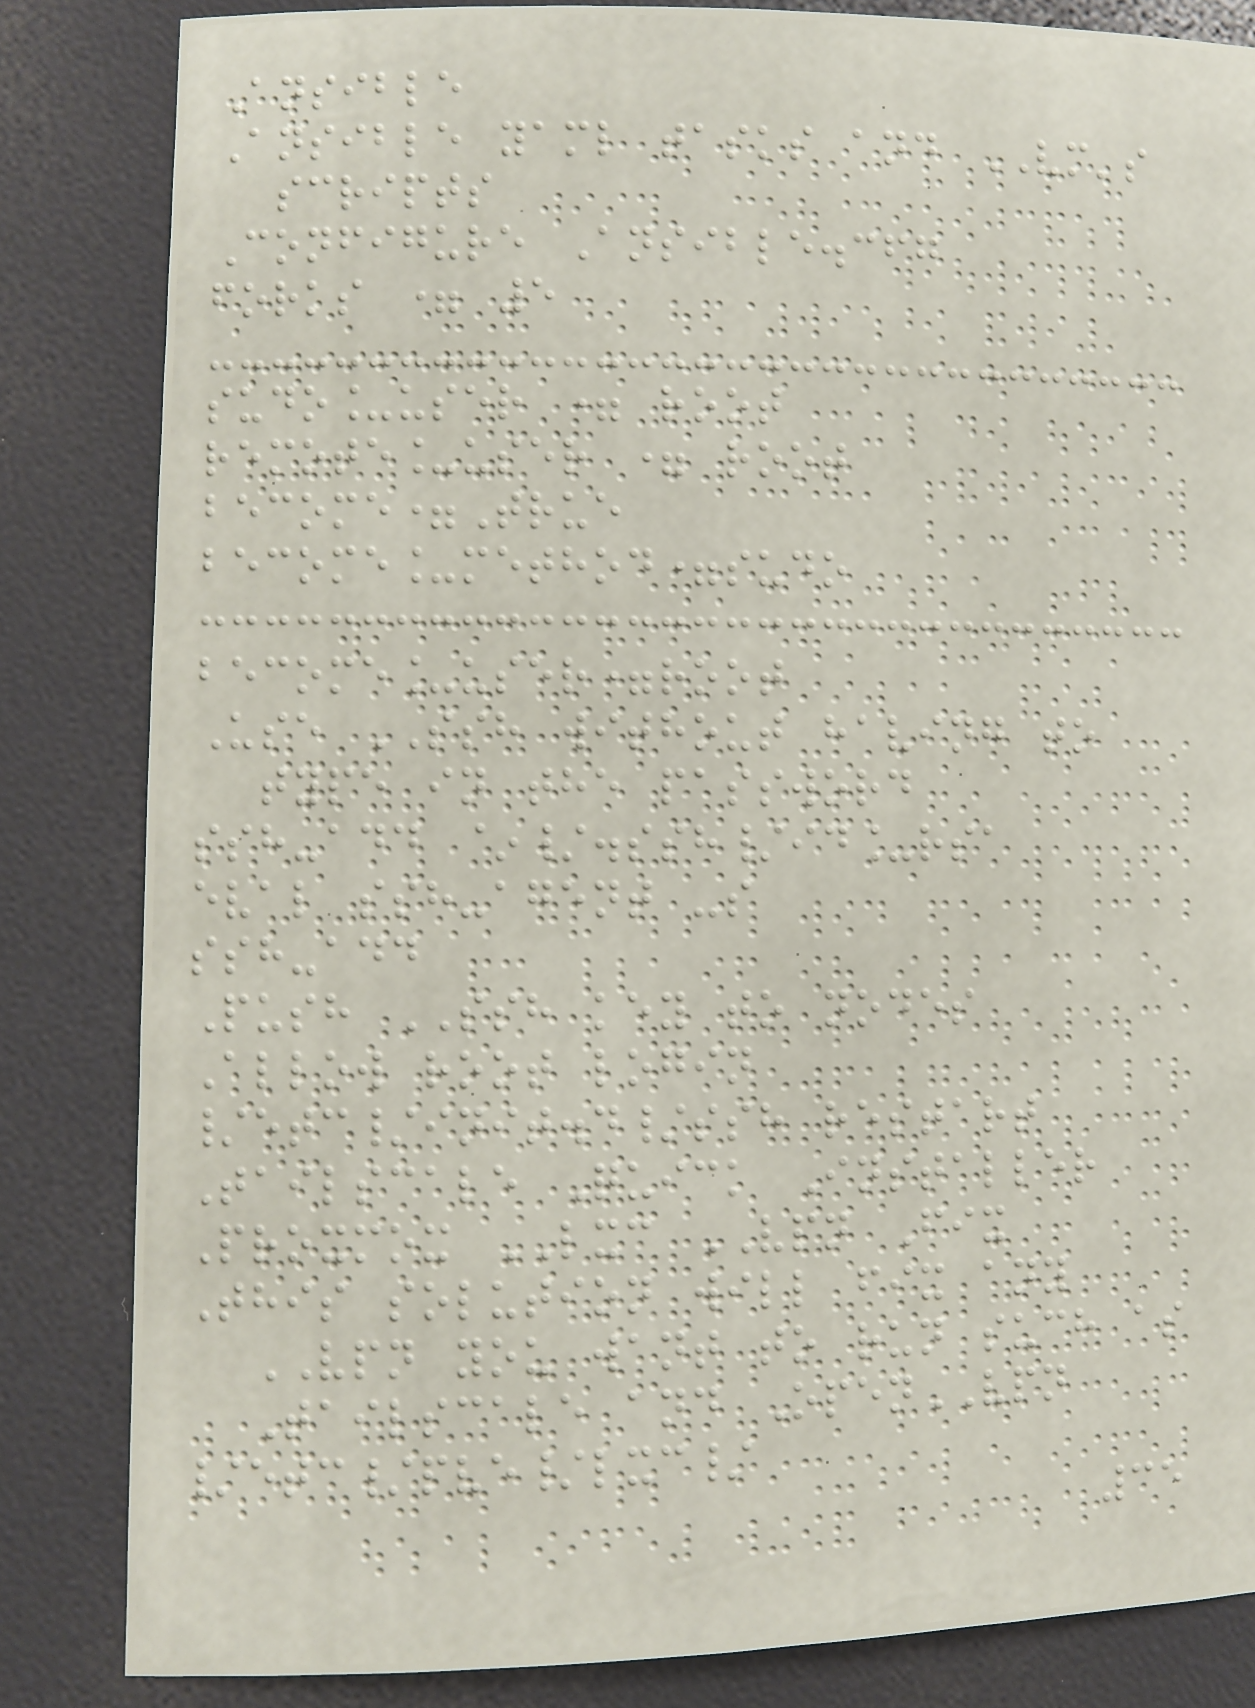Ansible
Ansible yaml tasks and VM's
scripts
Configure Ansible.cfg
forks = 5
sudo_user = root
remote_user = root
become=True
become_method=sudo
become_user=root
Use SSH without having to
type in the password
ssh-add ~/.ssh/id_rsa
eval ssh-agent -s
ssh-add
Push SSH key to nodes
Allow root login
/etc/init.d/ssh restart
Tailscale Quick Installer
Proxmox LXC VPN Fix
This solution will fix any
VPN you want to run such as
Tailscale and OpenVPN
/etc/pve/lxc/
35
